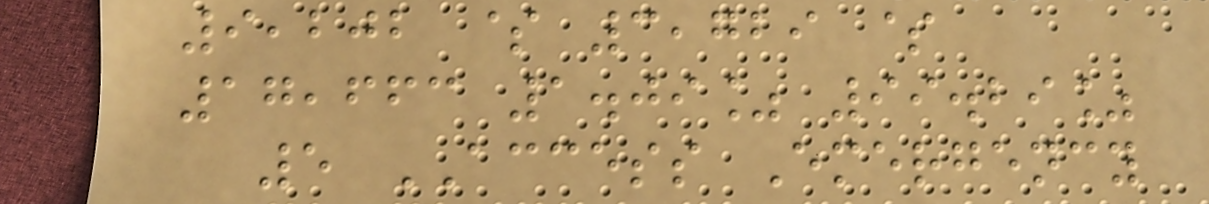9,202 $ 3,729 $
17,663 1.09% 99.29%
5 ACCESS Emergency
